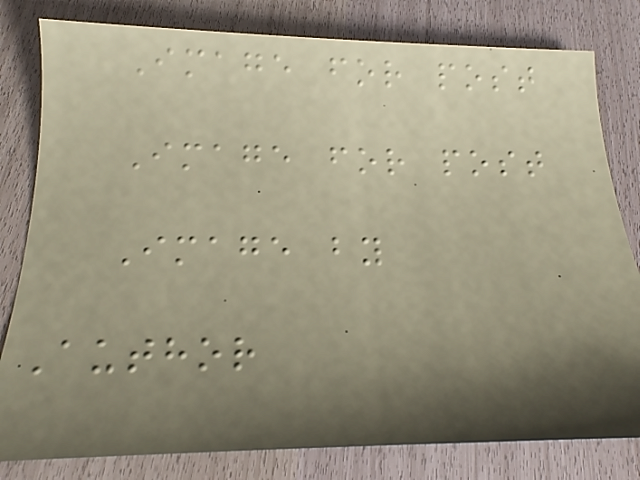Image for post
Image for post
Image by
Author
